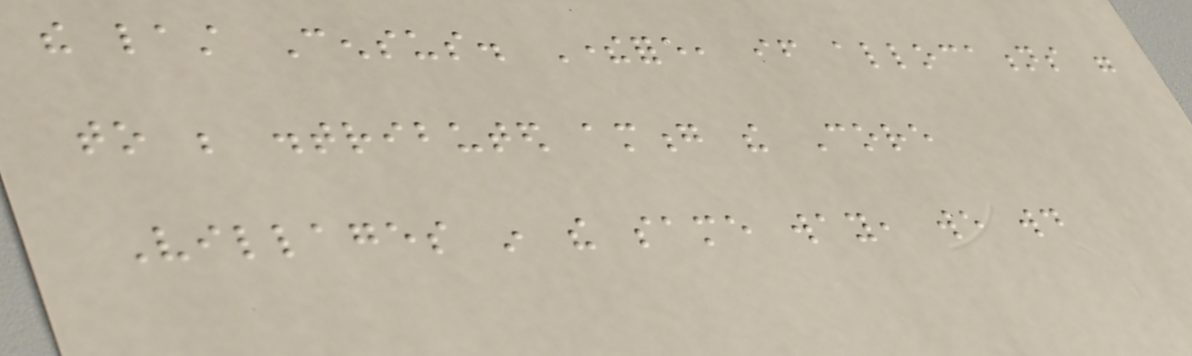the last Census. Therefore, if allocations were
to be distributed among the Core
Villages in the same way, we would
